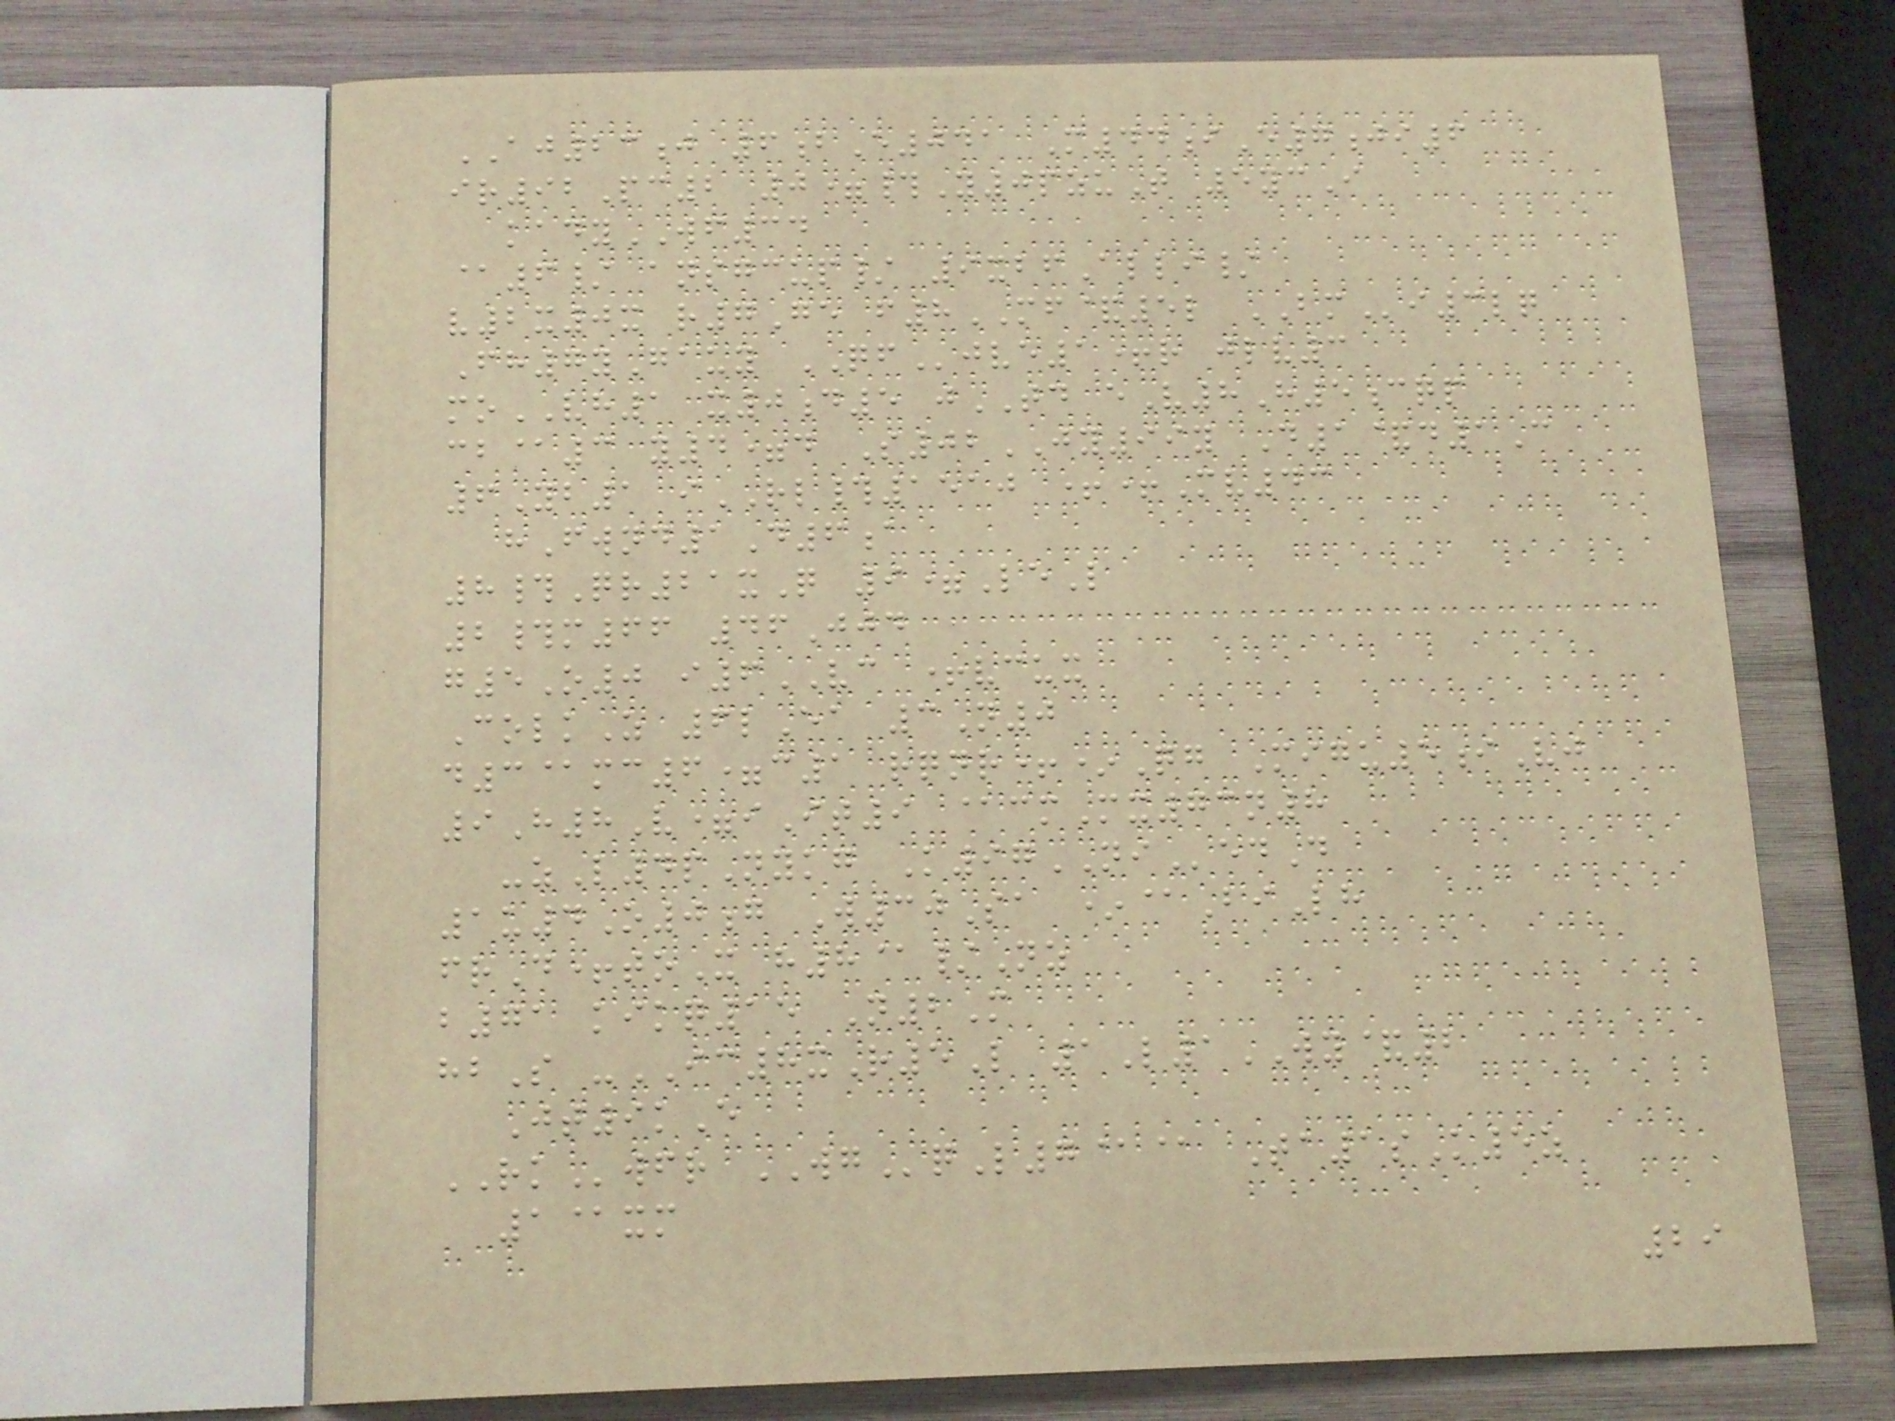AJ23j 6bE041 M44iE7ji6
ir92Pc2 0=#Y0pzuT 5ycI
kadyWF34
@6/ ansgcup/ 9xbfAlli/
v2x0x r7Ge f8MF&5l BMi3lq
Fh7yGauy QFjve1+r jlv3
moVH1 x0d5 jTD eV8H5cqp
cb@3 y4=d S02JY99y D1&d1C
6Yb1 iRL#1510 ++Mv43
hFwnd1D6a
8#Qr21xQ 9=LeL
2#m66 46Jjd
g5O0 i6VC +vcux
ColkZ 6lEa 3N0
d3@mc6=c1 rqnr+*Qg Migu5iVj
9H8V=iIt9 @cmMx73n8
-zL4pNykg K97NIedD
1u4O0g W30Sa *@BiLh
frD+toX h8@/Nz
b71 kikq15 N2M
hbS -IC8xR5L 1L1WY&2
Jt9kE
RKwfr WGqL7@@ Ta1sK5z
1@xm
29
